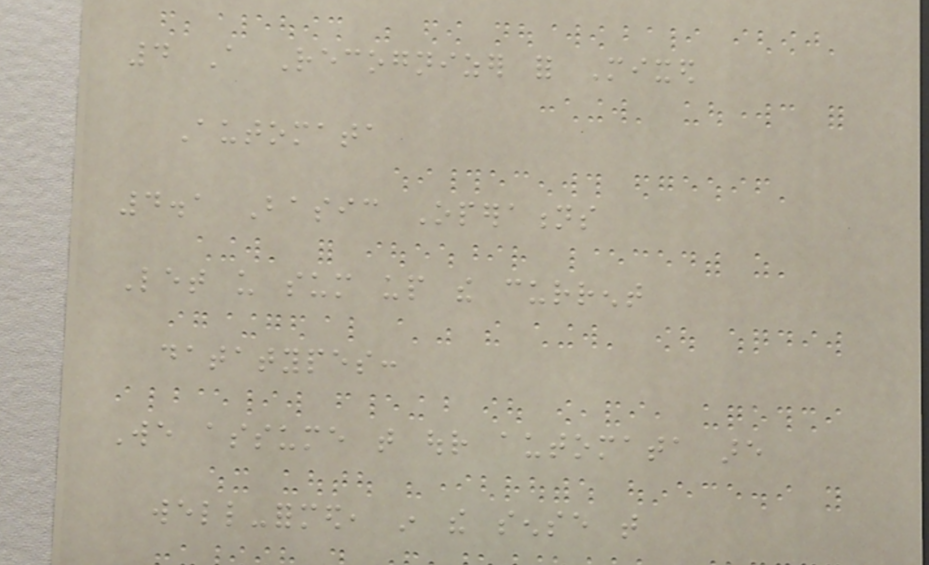4 A Recognizer for Mixed
Automata
4.1 Basic Operations
Let us sum up the current
datatypes:
We assume that our automata are
well-formed, in the sense that
